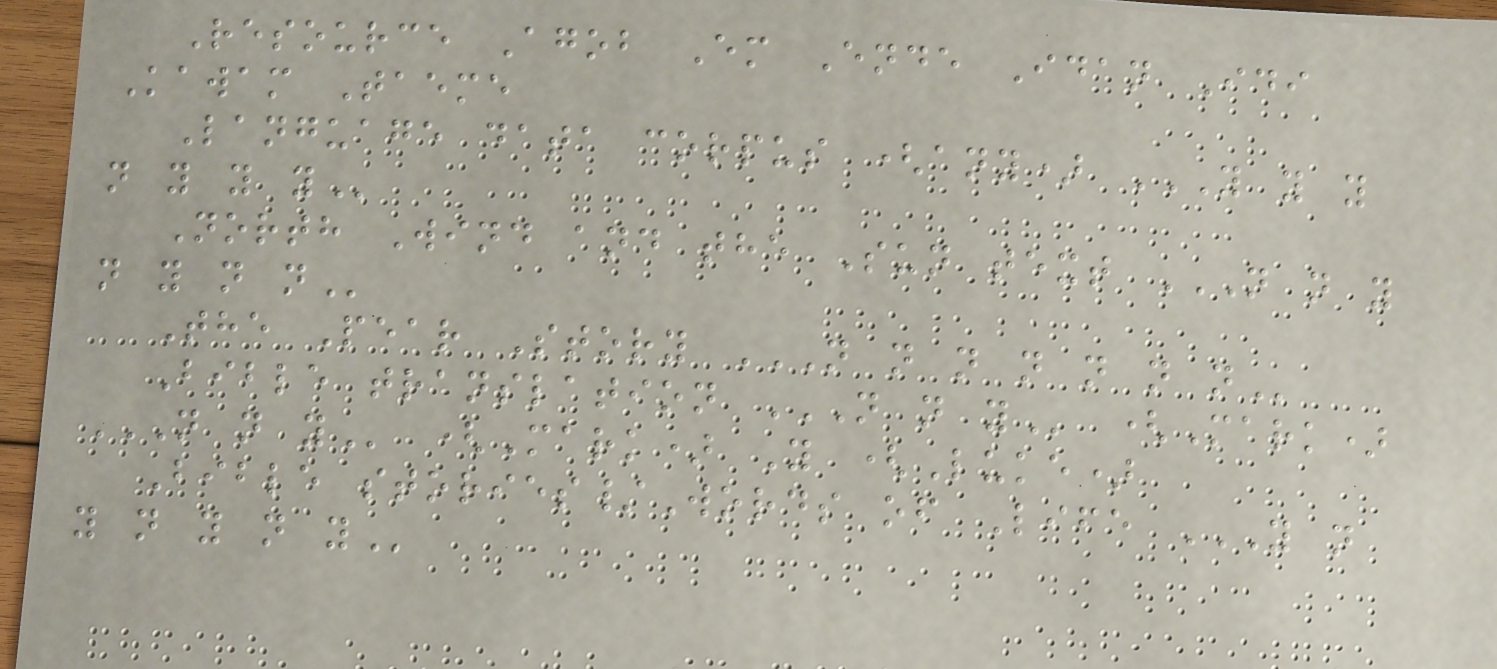Resource Agob Em Ende Idan Idi
Kawam Taeme
Language data corpus (any) Y Y Y
N Y Y Y
North Wind and the Sun text N N Y
N Y N N
The Pear Story N N N N N N N
Bible translation N N Y (Mark)
N N Y (Mark) Y (Luke)
Bible stories/Words of Life Y N
Y N Y N Y
